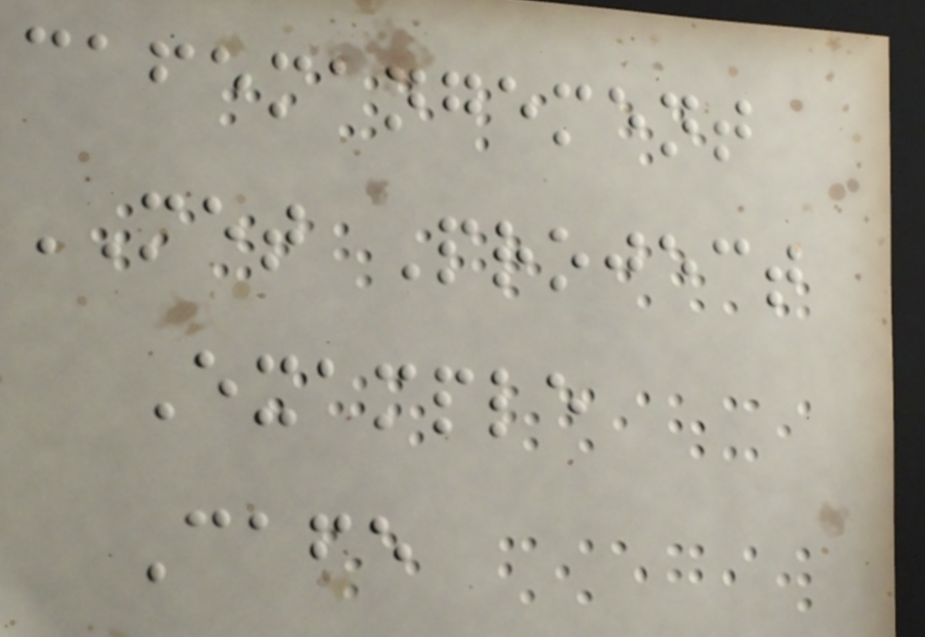cafemangement
MET Project
Example
Cafe
